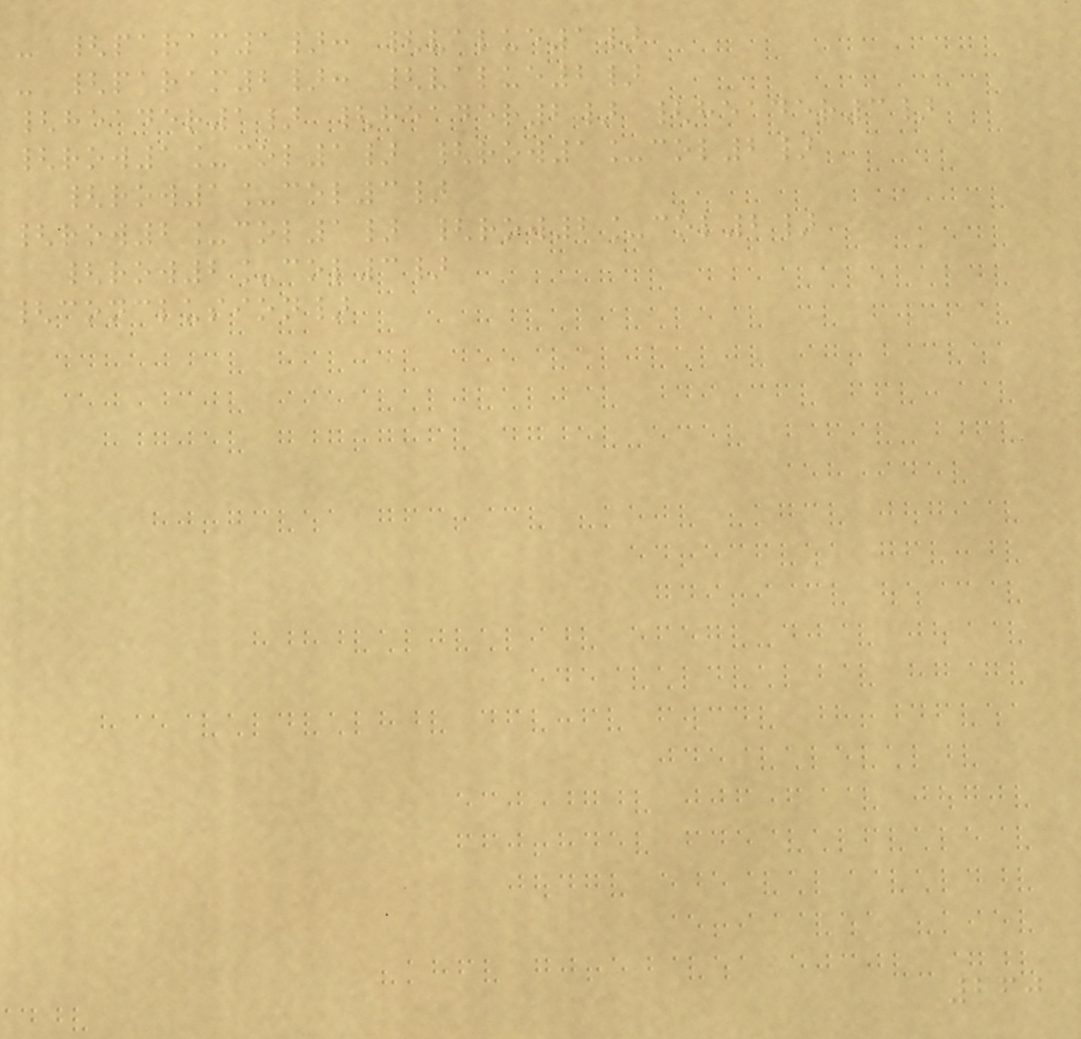- {param1}: {value1}
- {param2}: {value2}
{header1} {header2} {header3}
{row1_col1} {row1_col2}
{row1_col3}
{row2_col1} {row2_col2}
{row2_col3}
{conclusion}
260
